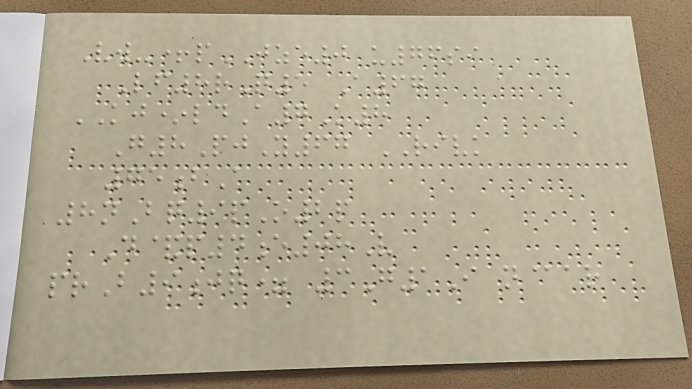Vw-+pJZE0 u76si
Lf8rQ5 A67
KJ*ldA7K8
G8PjY67 RIVK
75bA
8nBq9pO2p
D&p4e08V
prB9jq= 3G1I n@ar
